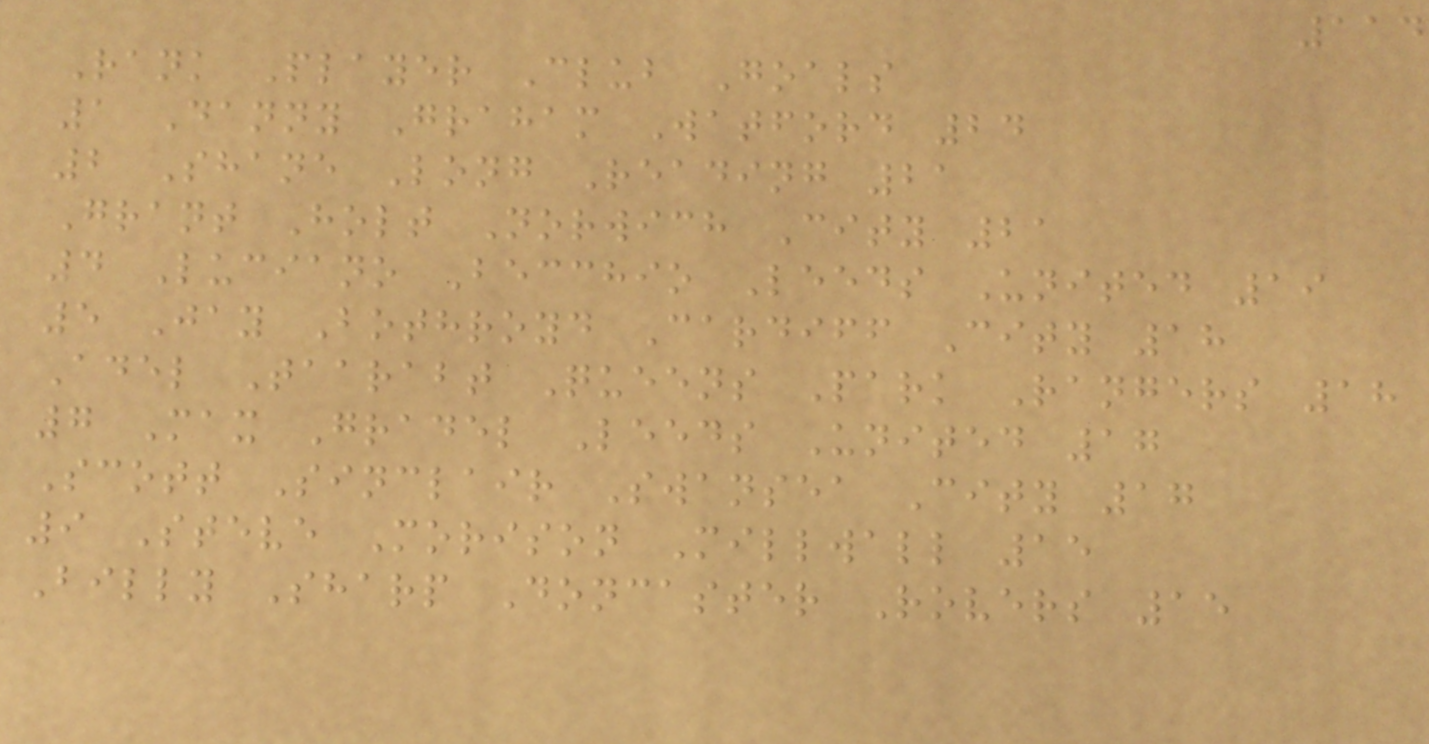114
Rank Player Club Goals
1 Danny Graham Watford 24
2 Shane Long Reading 21
Grant Holt Norwich City 21
4 Luciano Becchio Leeds United 19
5 Jay Bothroyd Cardiff City 18
Adel Taarabt Queens Park Rangers 18
7 Max Gradel Leeds United 17
Scott Sinclair Swansea City 17
9 Steve Morison Millwall 15
Billy Sharp Doncaster Rovers 15
